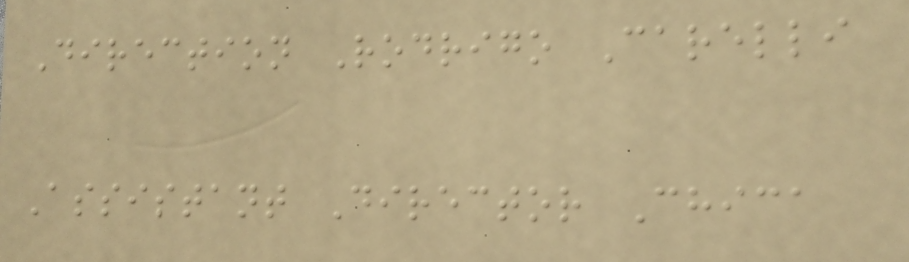Direction Rodrigo Carelli
Assistant Director Chica
